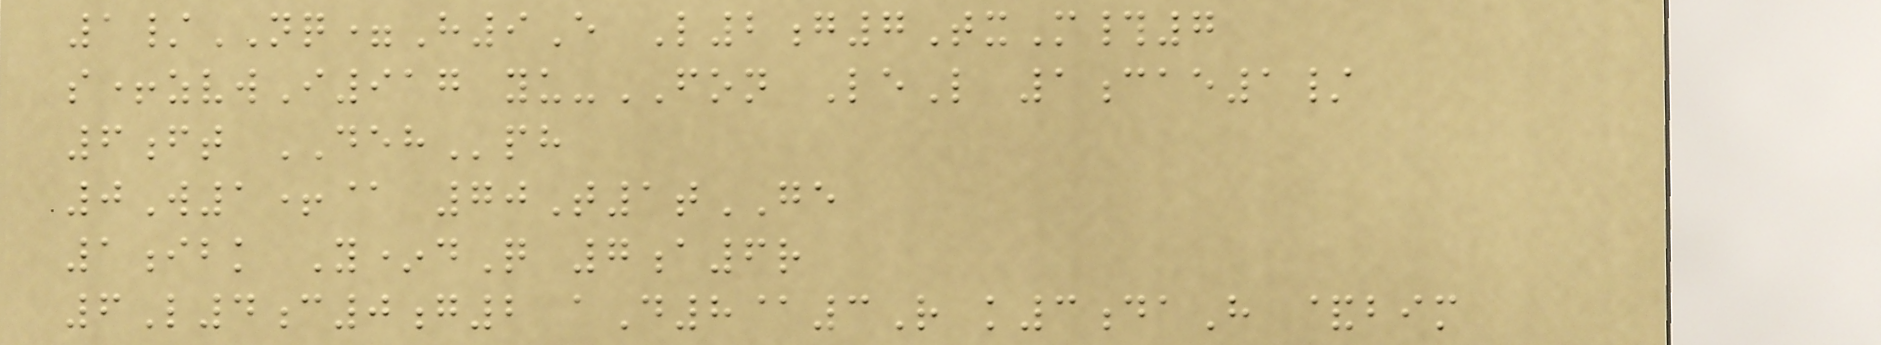1/NQ=H9E L2g7TxM#7
s+zvwI917 yu-FON LeL 1cae1/
6ft DEHph
0W1+@ 70T1tGE
1ibk Y*dQ 7a6r
6L4c0g2 aD8@3R k3daH &bim
